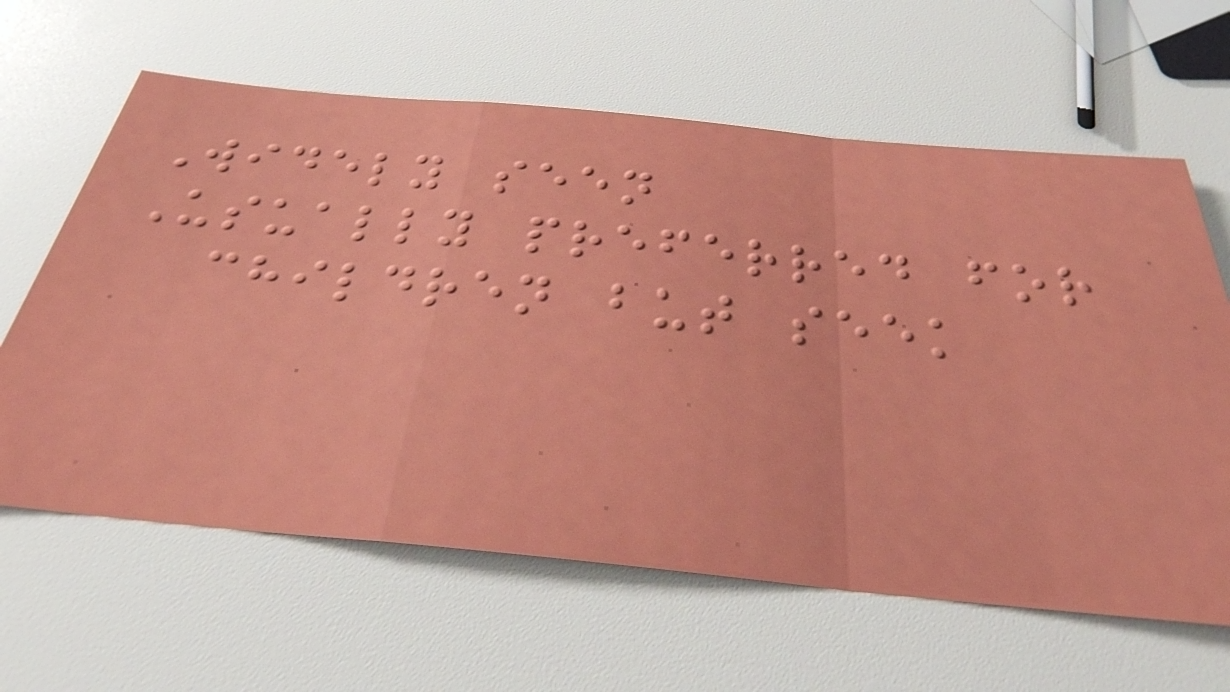Widely seen
Usually preferred for
children but seek
